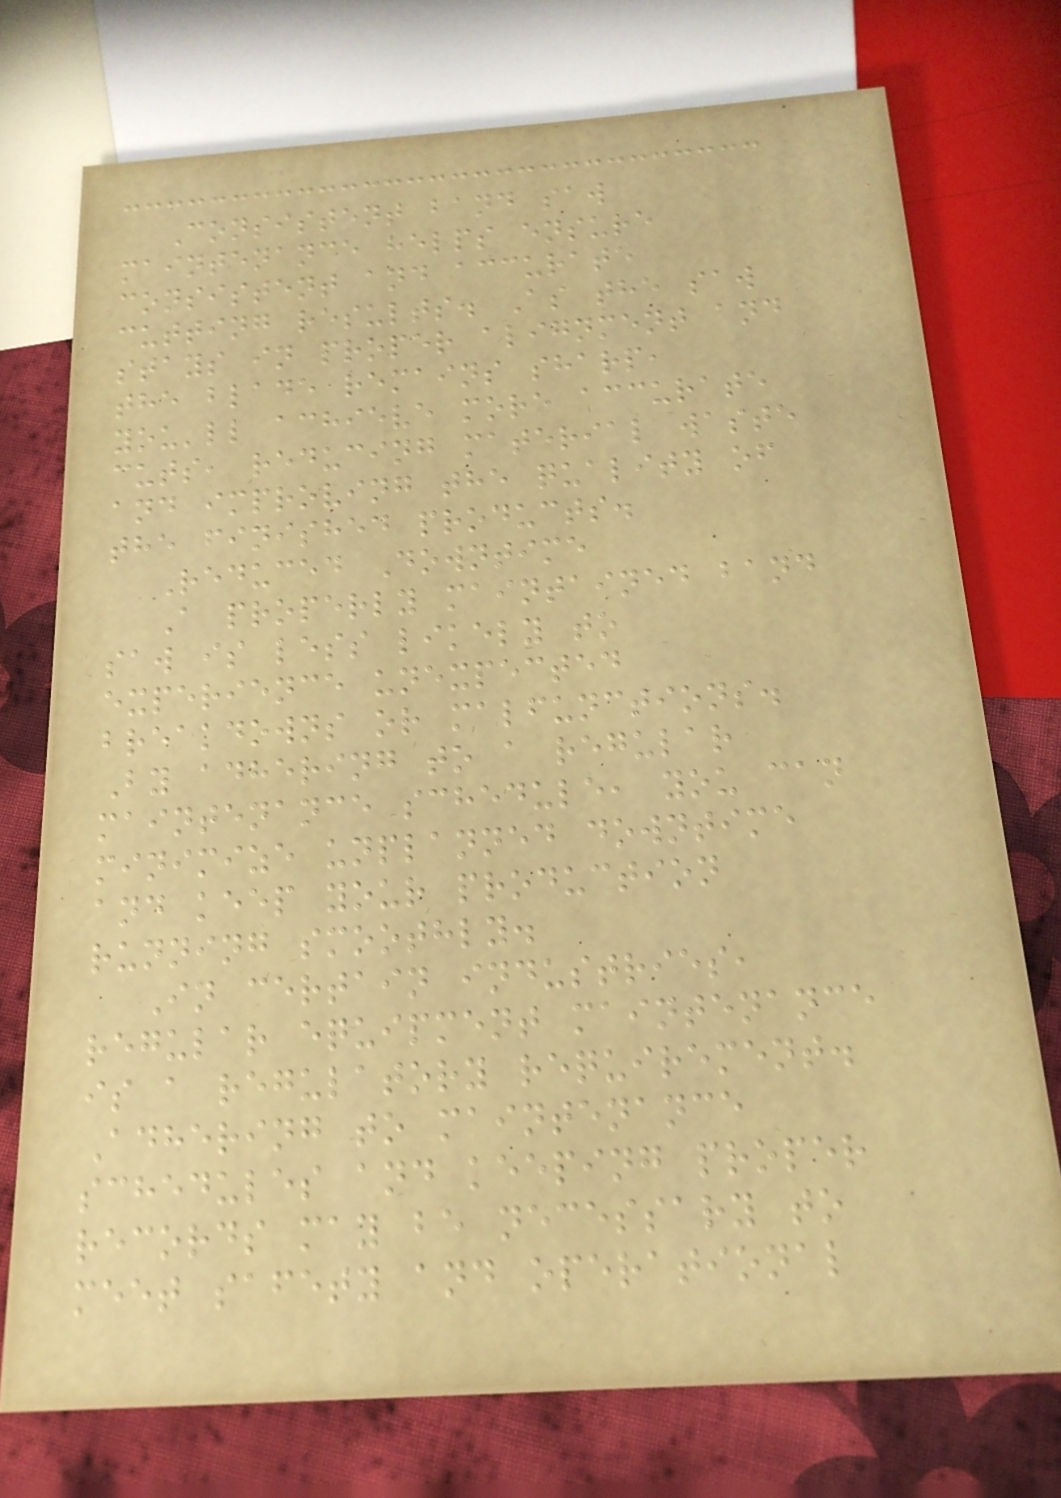Consistent band saw
maintenance helps ensure
consistent and accurate
cutting results. As the saw
stays in proper alignment and
the blade remains sharp,
you'll achieve more accurate
cuts, reducing material waste
and improving the quality of
the finished products.
Reduced Downtime
A properly maintained band
saw is less likely to
experience unexpected
breakdowns or malfunctions.
By adhering to a regular
maintenance schedule, you can
minimize unplanned downtime
and keep your production
running smoothly.
In certain industries,
regular equipment maintenance
is a regulatory requirement.
Adhering to maintenance
schedules and keeping proper
records may be necessary to
meet safety and operational
